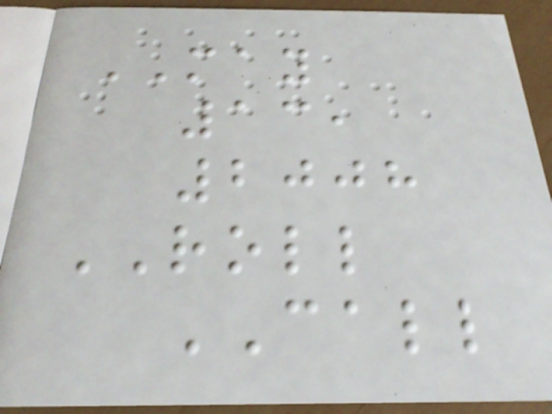MAY
13,
2008
ROLL
CALL
